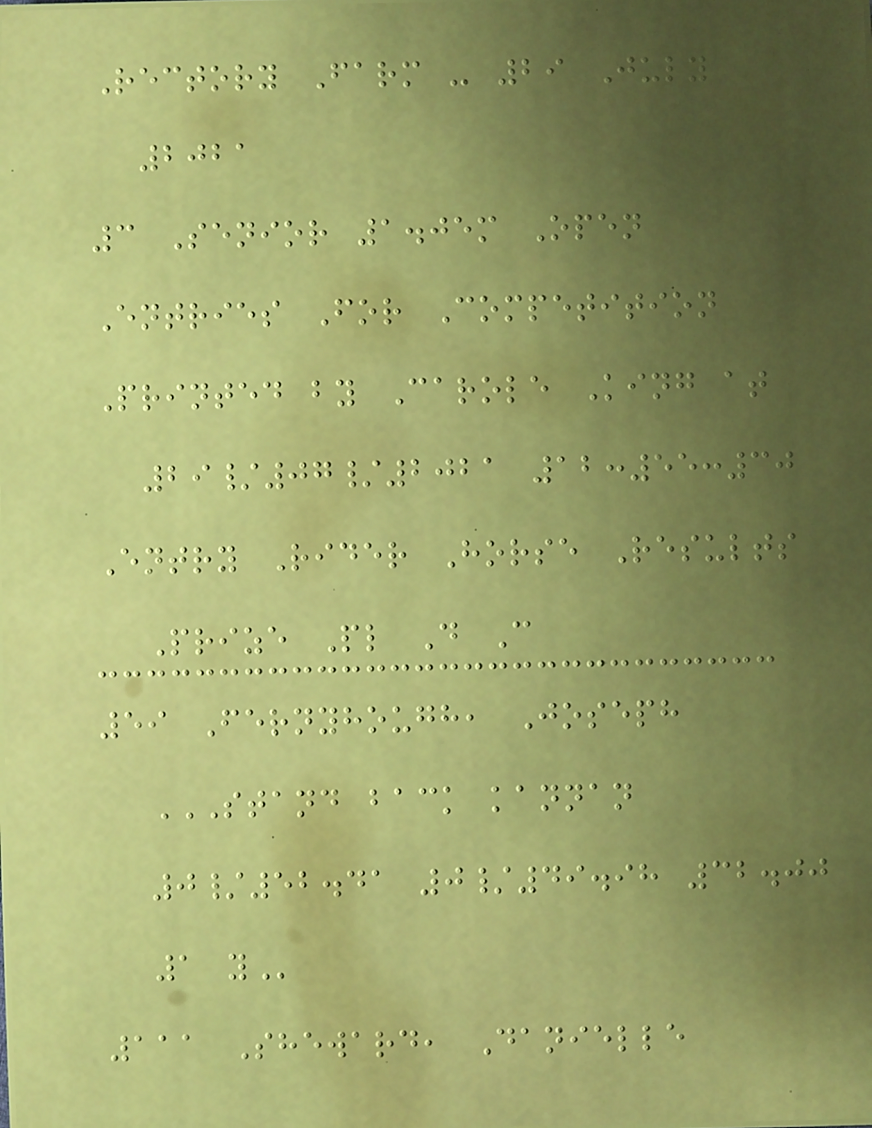Rectory Farm - 29 July
2021
3 Senior 1.05m Open
Entries For Competition
Printed by Carole King at
29/07/2021 12:55:30
Entry Rider Horse Results
Prize Pl D C
59 Fernyhough, Joseph
STAND BACK KANNAN
0/52.41 0/49.98 32.00
1 Y
111 Sheward, Danielle
